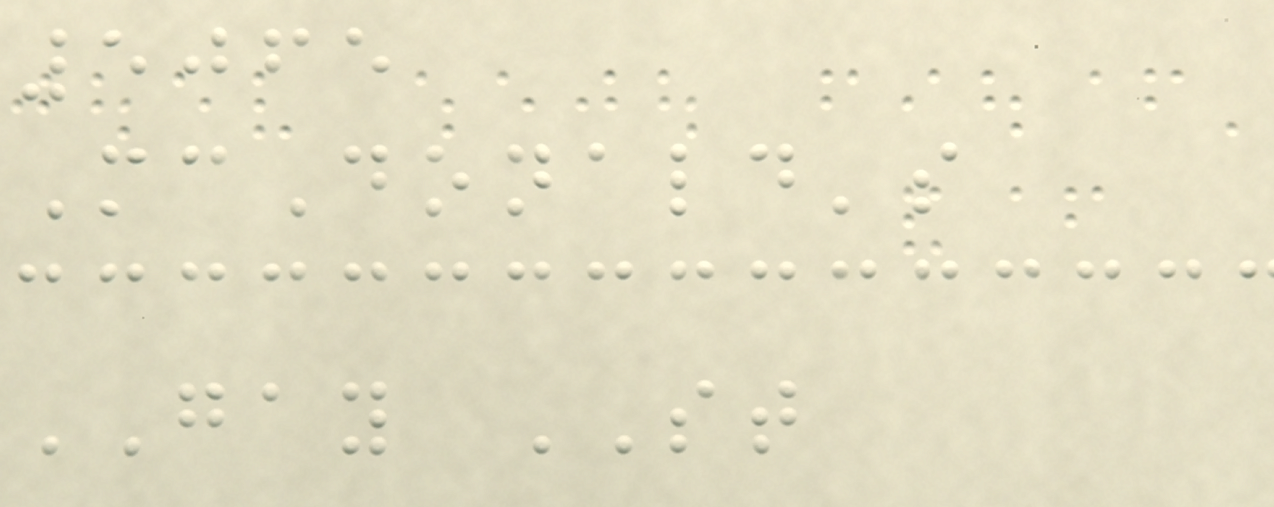5065
McDonald's
GAY ST
